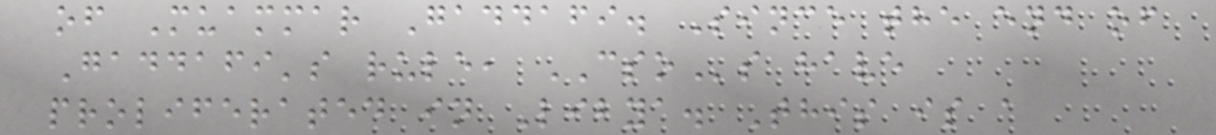of Muammar Gaddafi. Since the end of
Gaddafi's rule, CSOs have
proliferated in Libya. This is a
